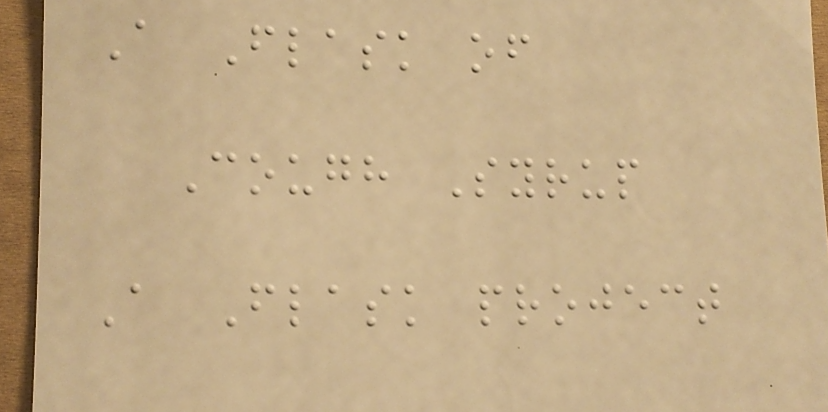A Flask of
Cough Syrup
A Flask project
